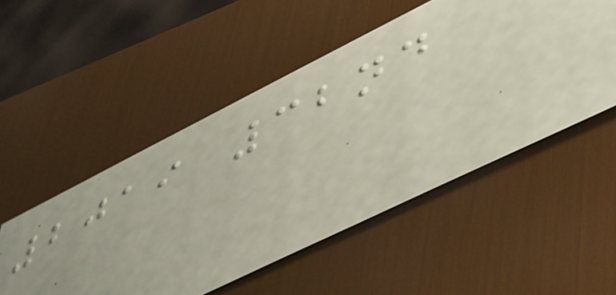2019 32nd
